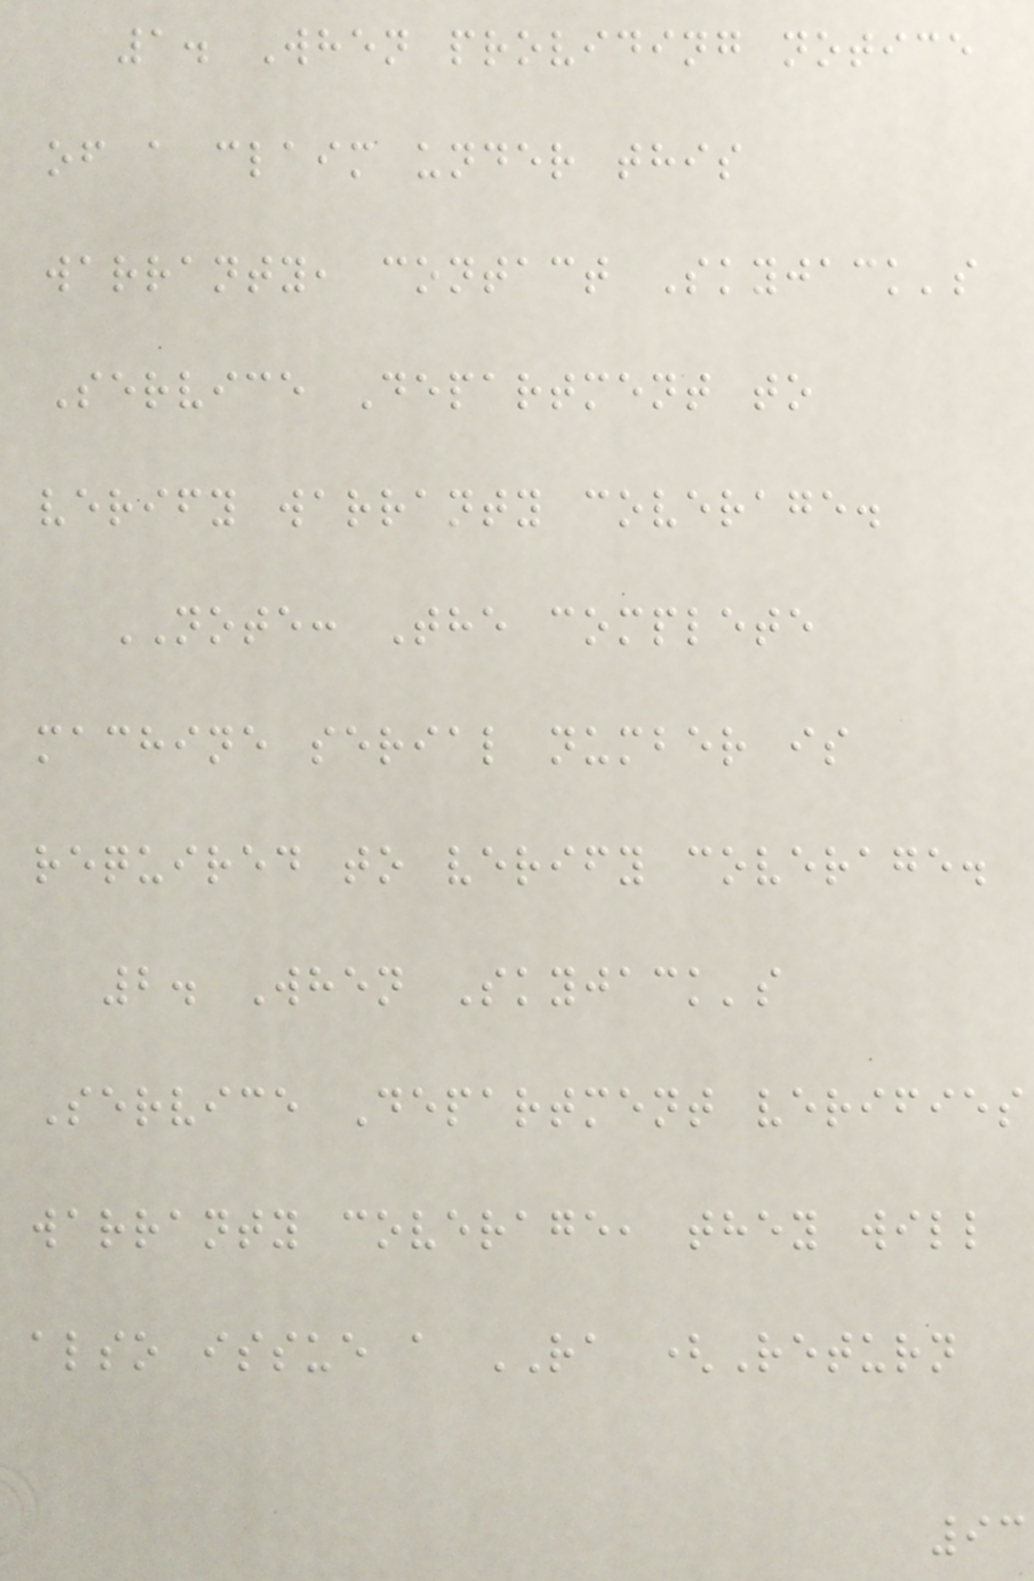1. When providing notice
of a claim under this
warranty, contact Skyjack's
Service Department to
verify warranty coverage.
NOTE: The complete
machine serial number is
required to verify coverage.
2. When Skyjack's
Service Department verifies
warranty coverage, they will
also issue a RA (Return
93
